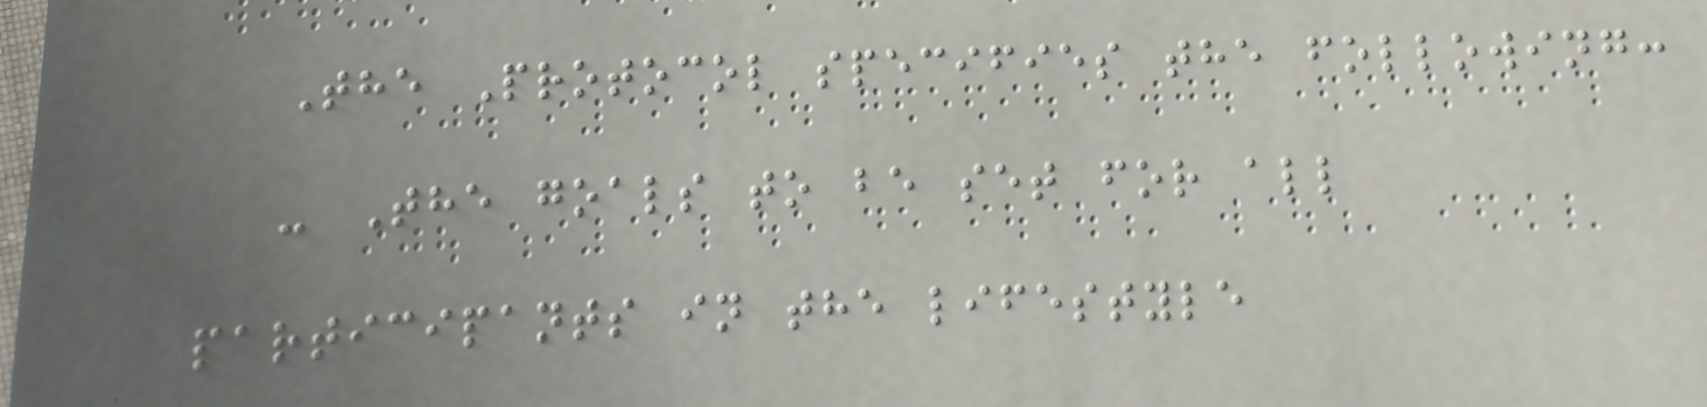The Protocol specifies the following:
- The goals to be set for all
participants in the lifestyle
